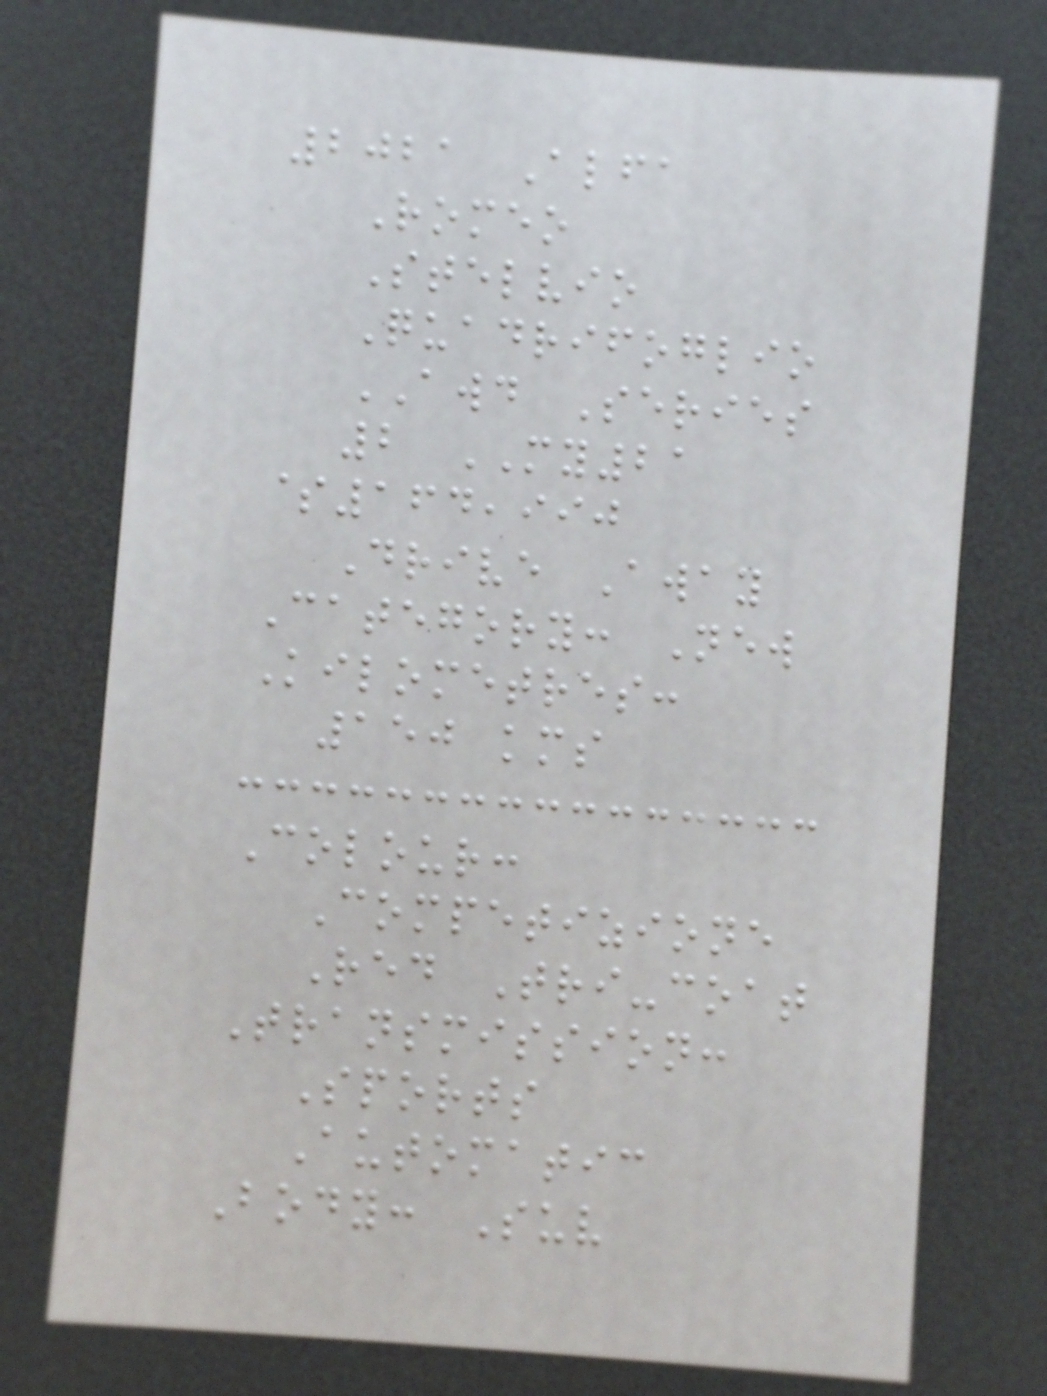2021 Alfa
Romeo
Stelvio
Quadrifoglio
AWD Series
2 MY21
$164,990
Drive Away
Category: New
Kilometres:
150 kms
Colour:
Competizione
Red Tri-coat
Transmission:
Sports
Automatic
Body: Suv
